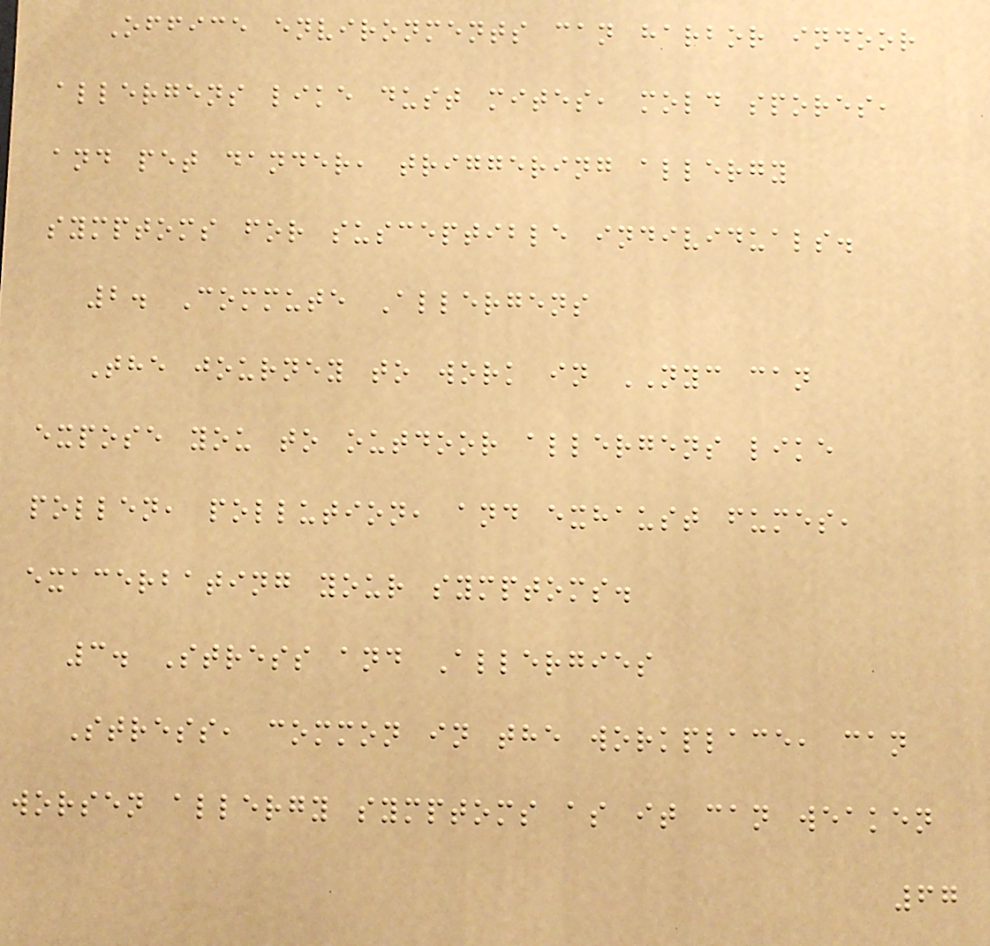Office environments can harbor indoor
allergens like dust mites, mold spores,
and pet dander, triggering allergy
symptoms for susceptible individuals.
2. Commute Allergens
The journey to work in NYC can
expose you to outdoor allergens like
pollen, pollution, and exhaust fumes,
exacerbating your symptoms.
3. Stress and Allergies
Stress, common in the workplace, can
worsen allergy symptoms as it can weaken
67
